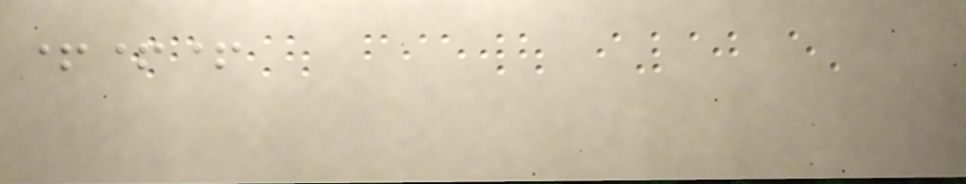+++
